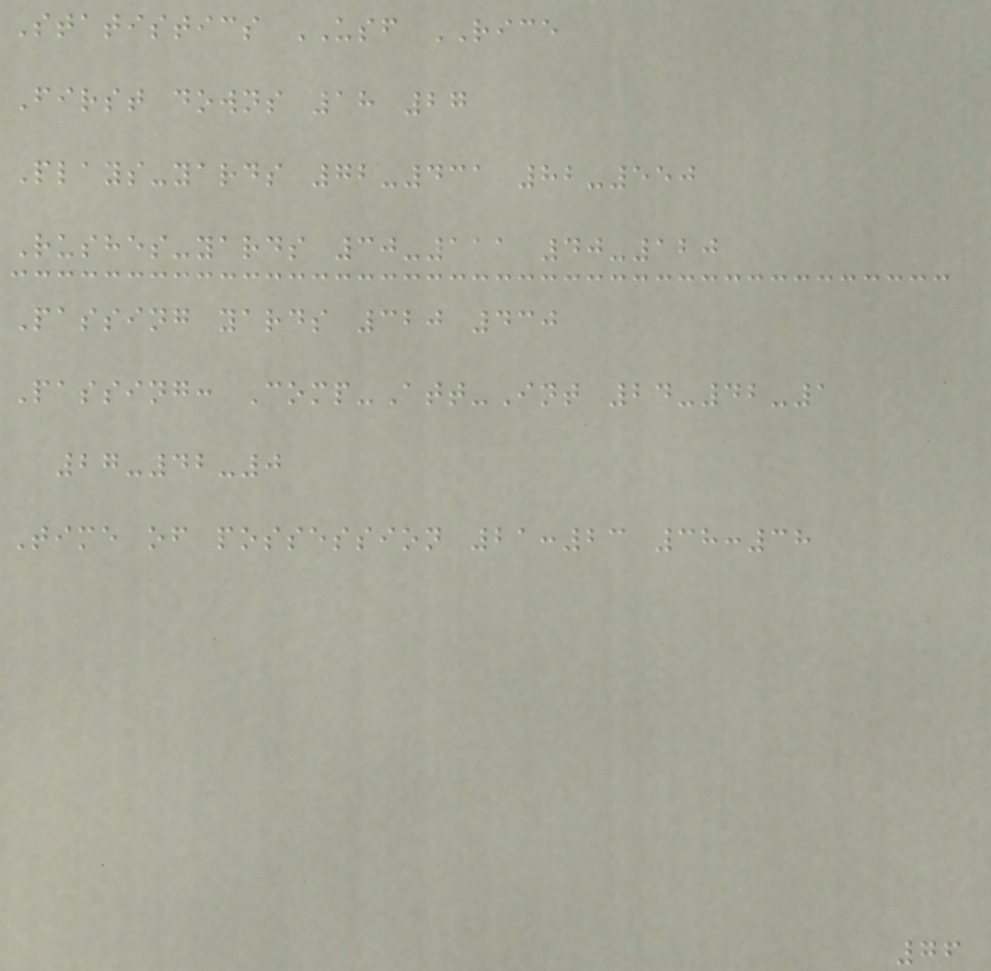Statistics USF RICE
First downs 18 27
Plays-yards 72-431 82-550
Rushes-yards 30-111 40-120
Passing yards 320 430
Passing: Comp-Att-Int 24-42-1
27-42-0
Time of possession 21:23 38:38
76
